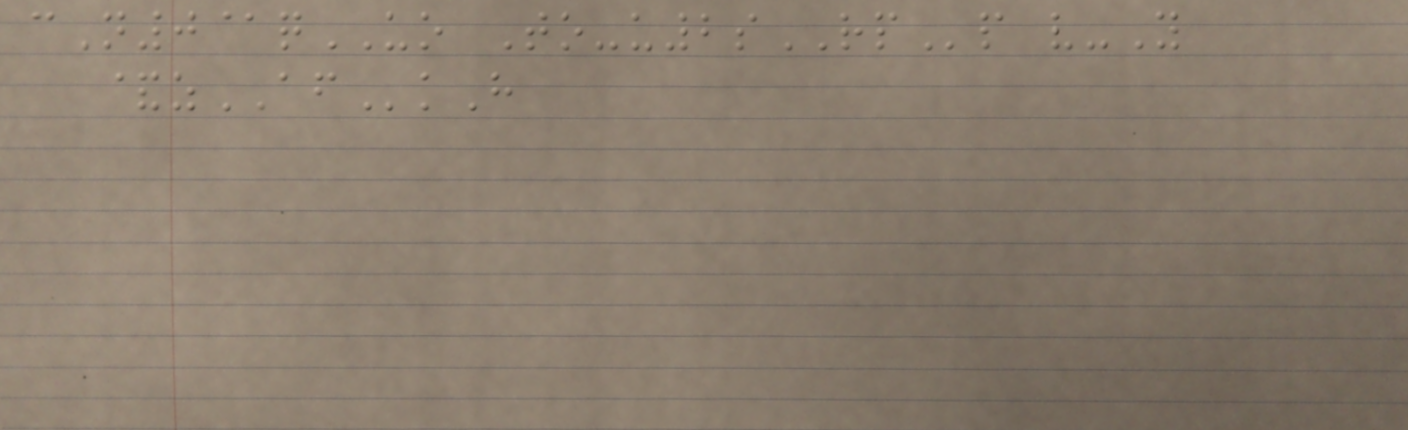cN0@qUO To-u2sRPp v-Y
&zAFkH
